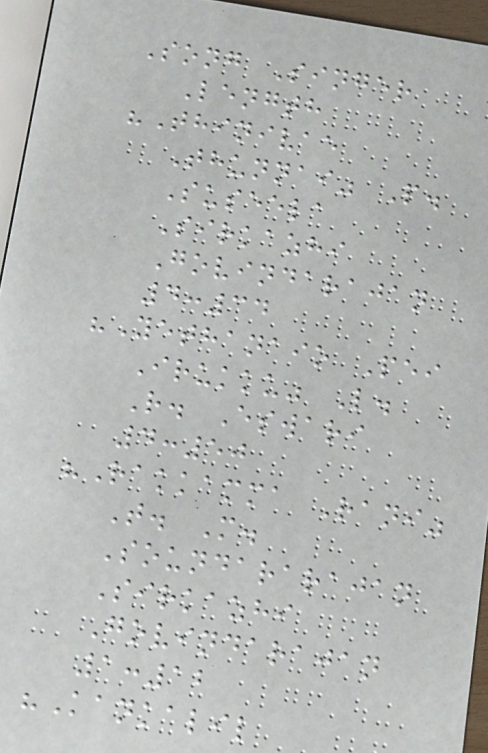Song Singer
Length
"Thinivae
Thunnai" P.
Suseela
Sirkazhi
Govindarajan
4:34
"Yethanaio Pei
Irukku" L.
R. Eswari
4:50
"Rakkamma Rani"
T. M.
Soundararajan
Sirkazhi
Govindarajan
1:12
"Kankalil
